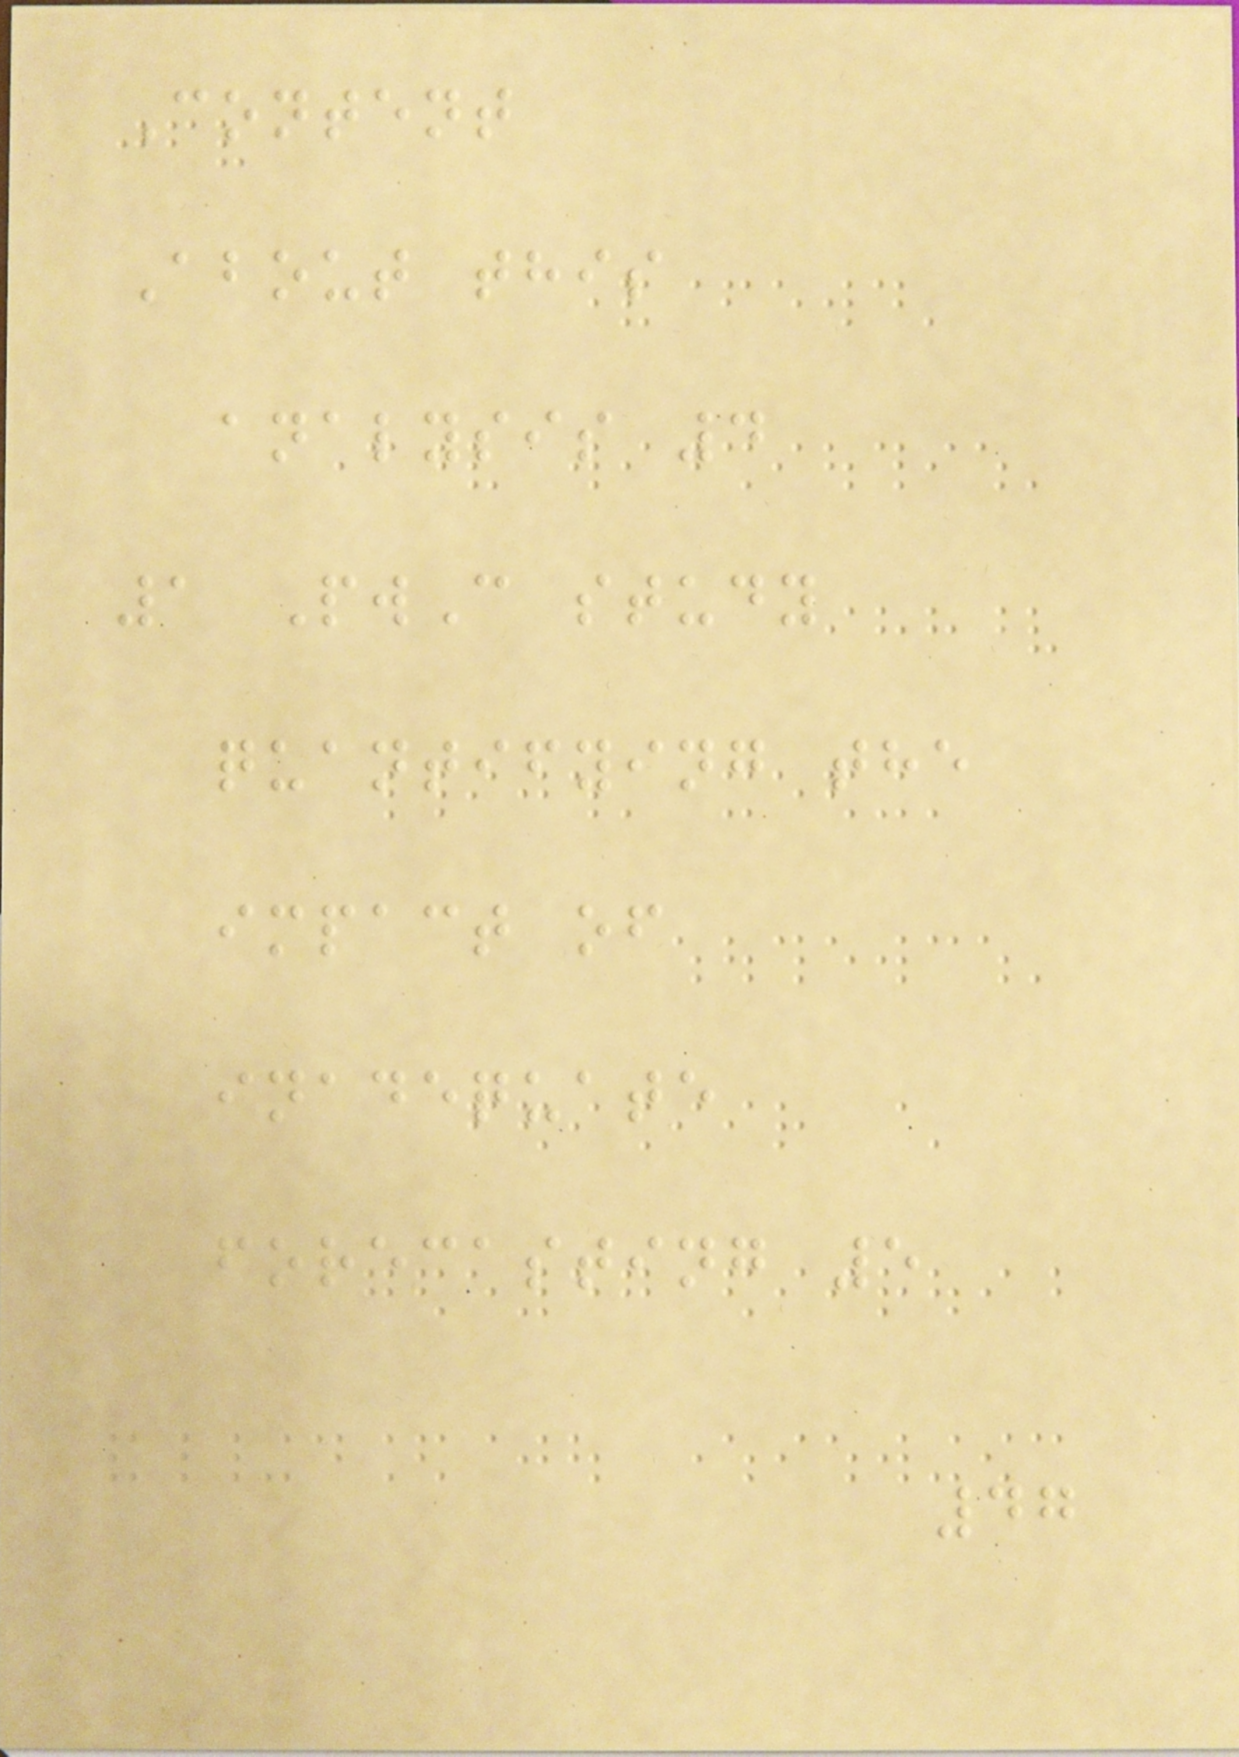Content
About this
analysis 4
1 PwC study
quantifying the
impact of
inadequate
forecasting 5
47
